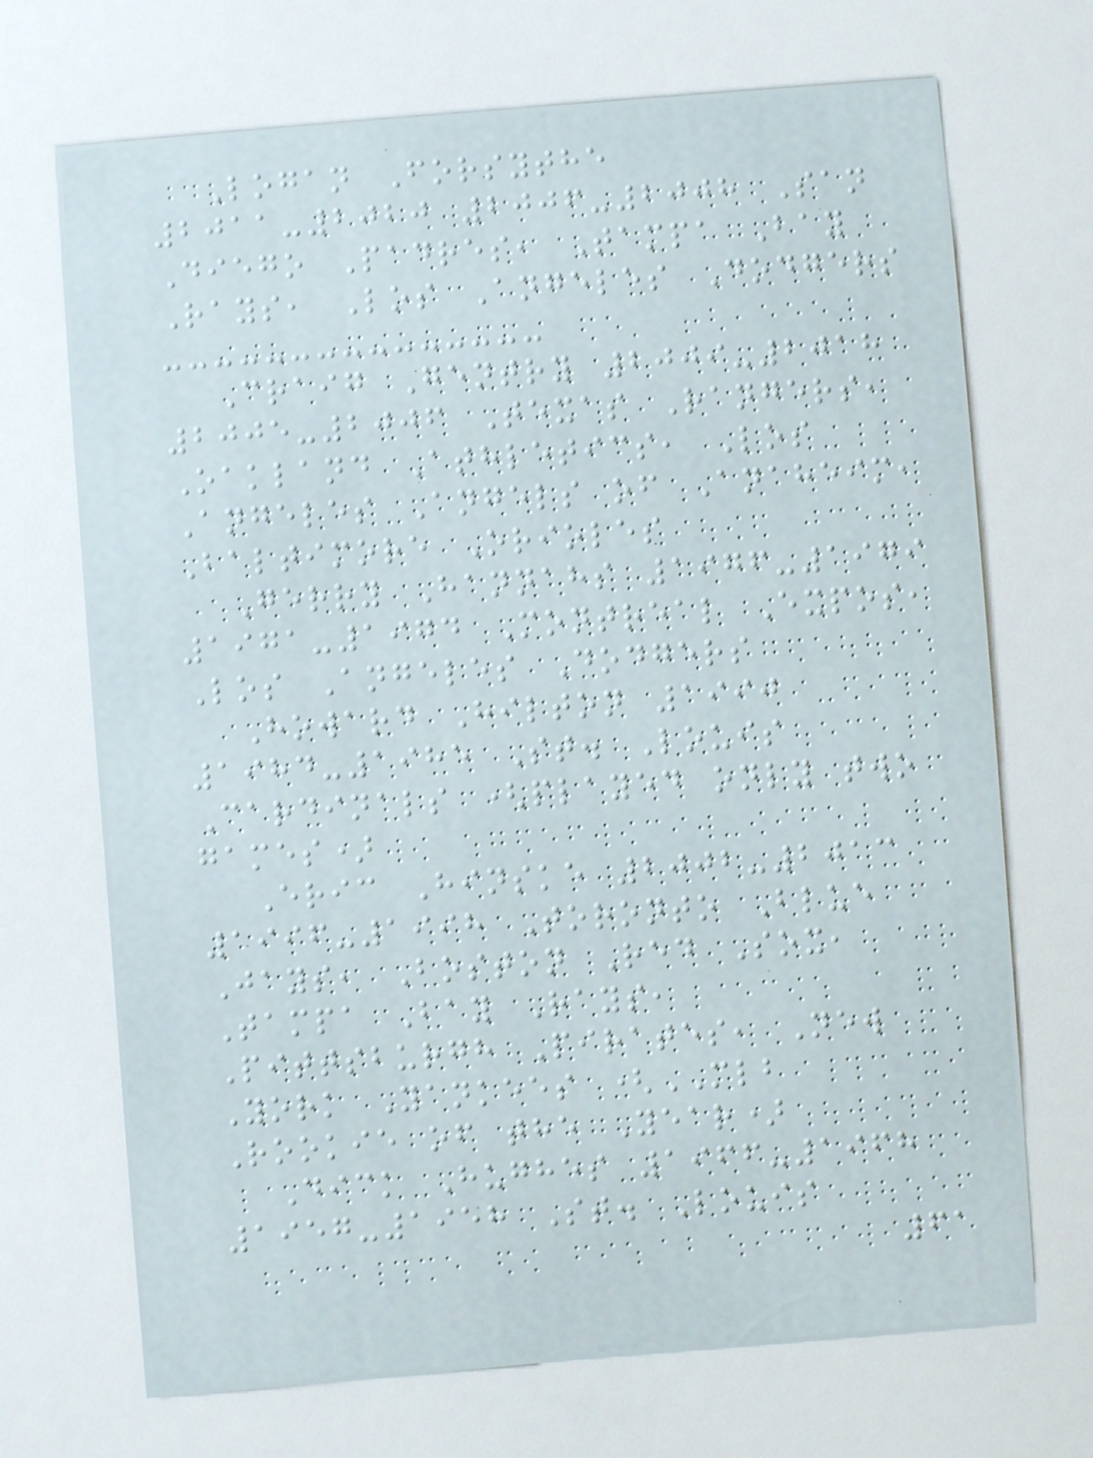Logan Forsythe
2011-2020 2006-2008 San
Diego Padres, Tampa Bay
Rays, Los Angeles Dodgers
Craig Gentry 2009-2018
2005-2006 Texas Rangers,
Oakland Athletics, Los
Angeles Angels of Anaheim,
Baltimore Orioles
Gerry Hannahs 1976-1979
1971-1974 Montreal Expos,
Los Angeles Dodgers
Howard Hilton 1990
1984-1985 St. Louis
Cardinals (played only two
games)
Eric Hinske 2002-2013
1996-1998 Toronto Blue
Jays, Boston Red Sox,
Tampa Bay Rays,
Pittsburgh Pirates, New
York Yankees (MLB
Rookie of the Year)
Dick Hughes 1966-1968
1957-1958 St. Louis
61
